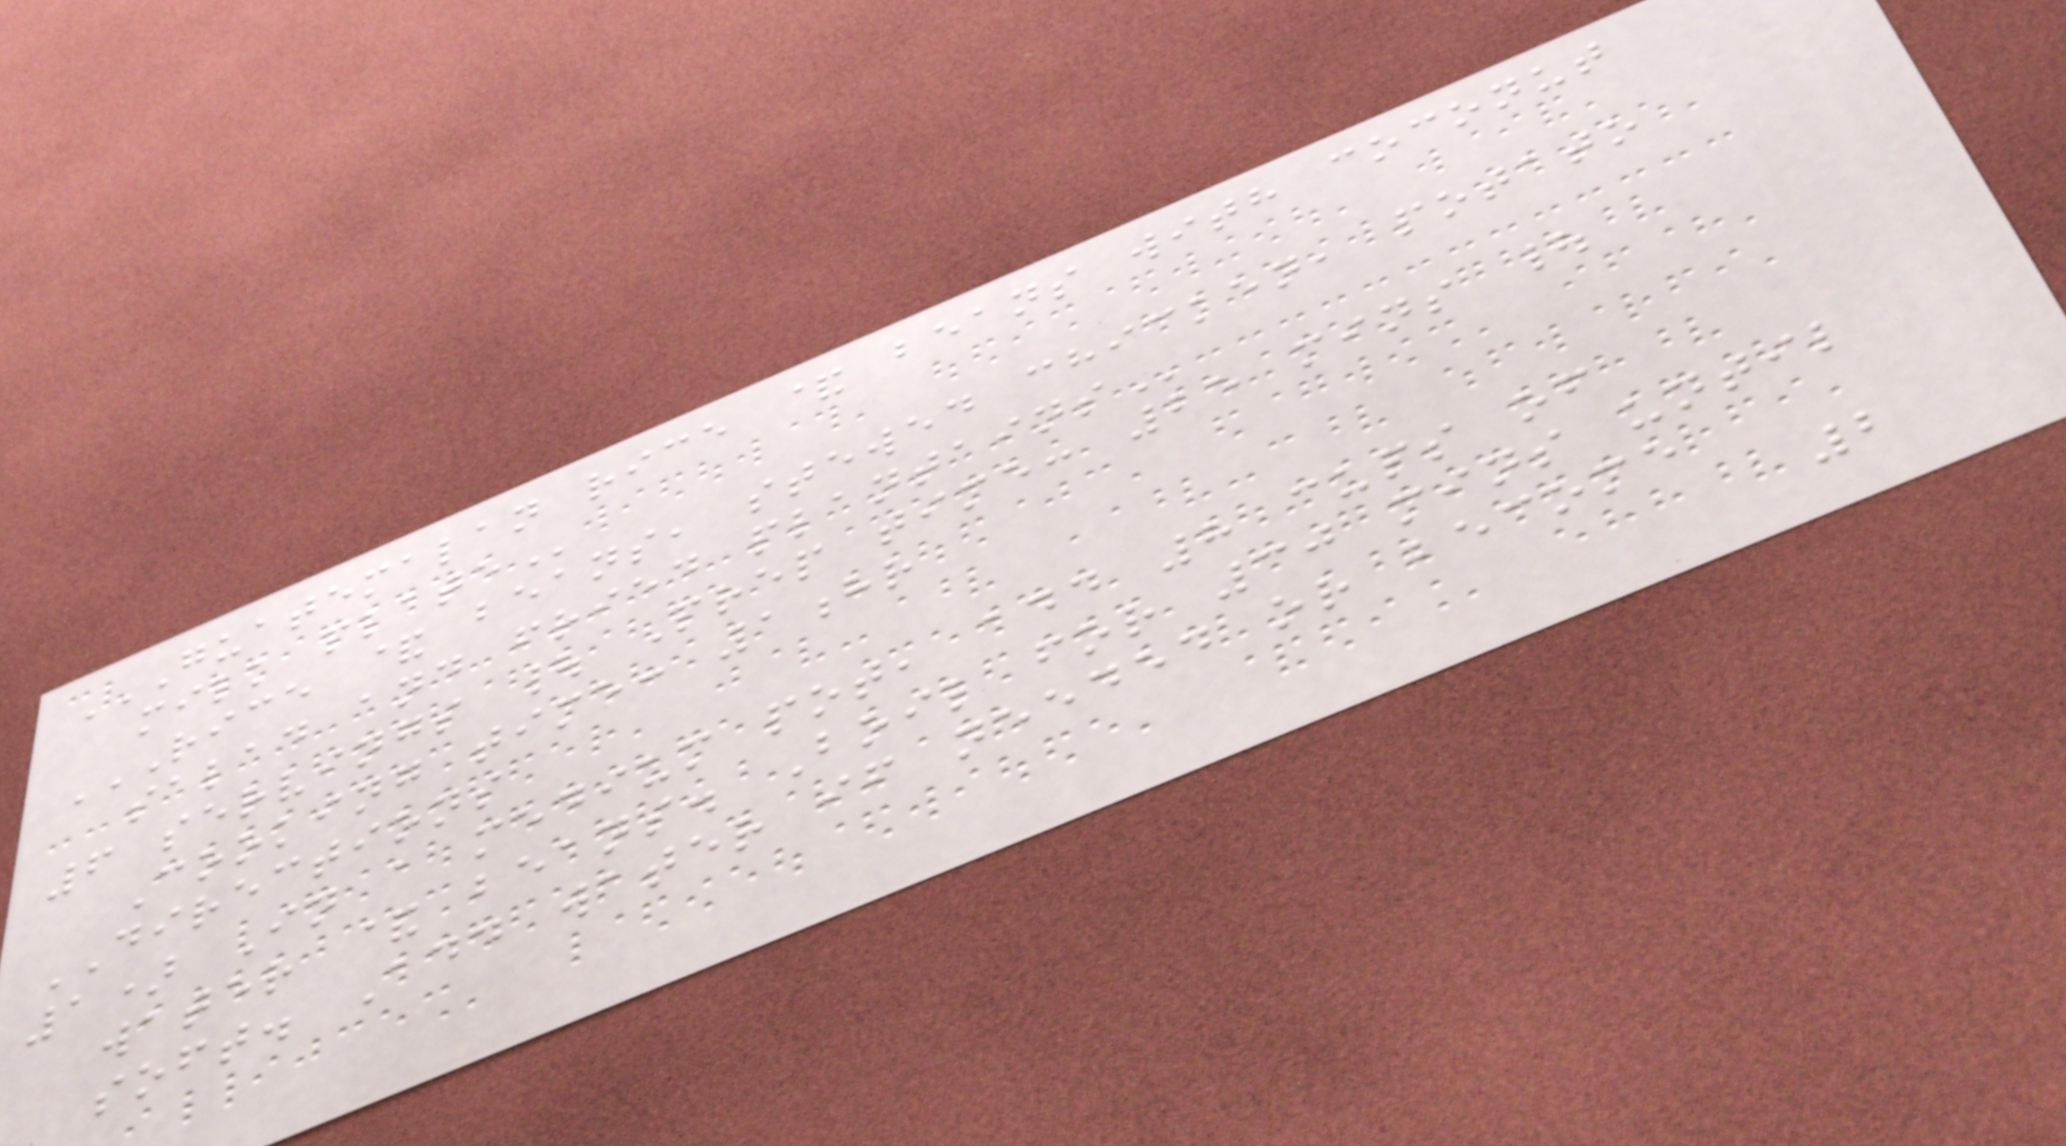GUATEMALAN RICE & BEANS WITH COCONUT
MILK PLATE
RICE & BEANS, STEWED CHICKEN, POTATO
SALAD AND FRIED PLANTAINS
6 servings | Prep time: 25 mins |
Cooking time: 1hr
DIRECTIONS
1) In a medium pot, add 8 cups of
water & beans. Boil for 30 mins until
soft. Add water if needed or become
2
